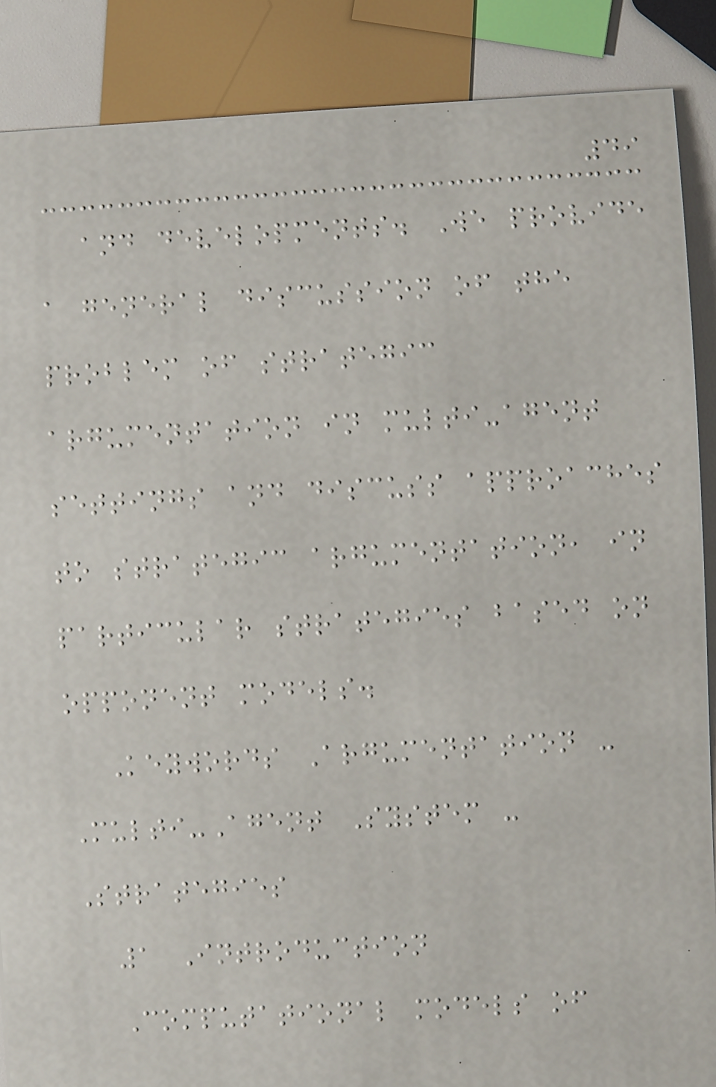49
and developments. We provide
a general discussion of the
problem of strategic
argumentation in multi-agent
settings and discuss approaches
to strategic argumentation, in
particular strategies based on
opponent models.
Keywords Argumentation -
Multi-Agent System -
Strategies
1 Introduction
Computational models of
